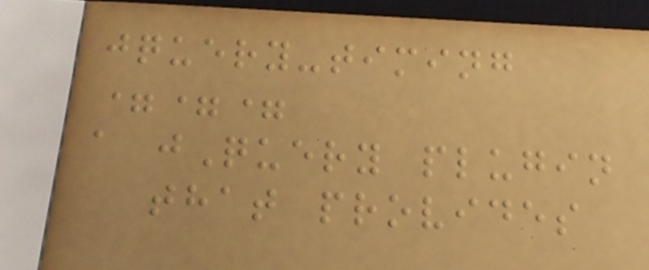jquery-timing
===
a jQuery plugin
that provides
